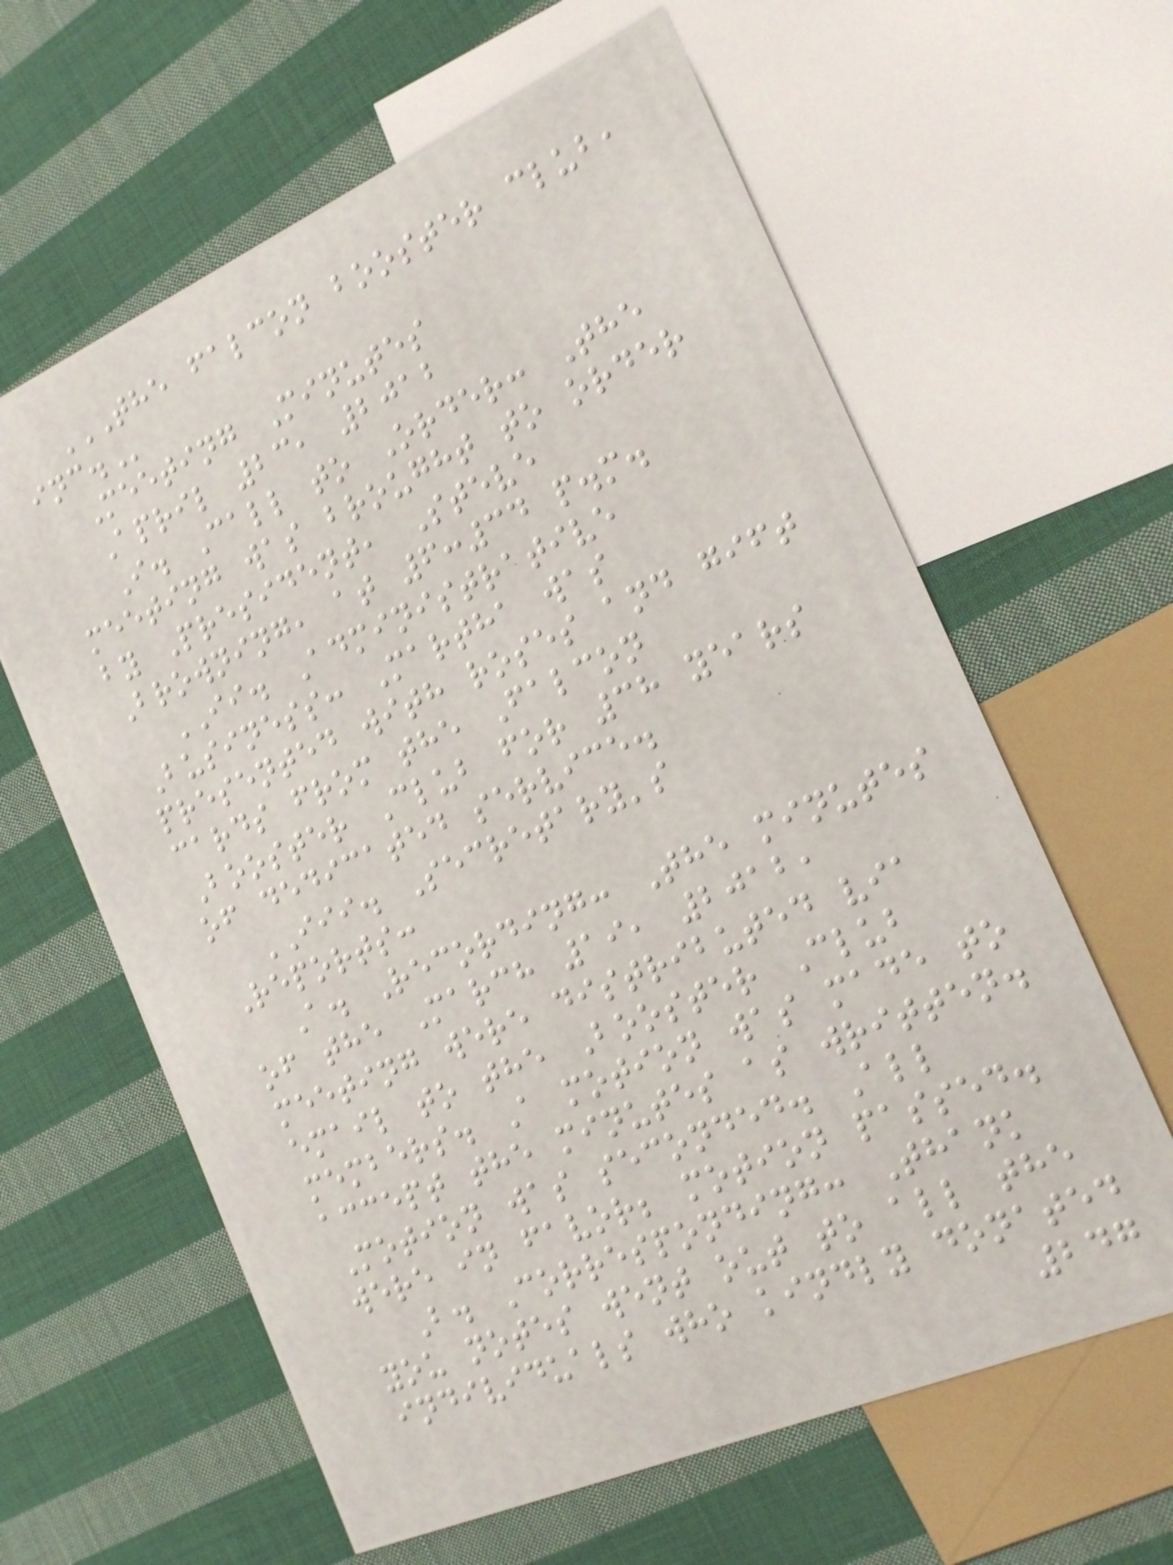THE FALCON BOOSTER CLUB,
INC.
Meeting Minutes
April 23, 2012
I. Call to Order: The
meeting was brought to order
by President, Steve
Browning, at 6:34 p.m.
II. Administrative
Business: Martha was
presented with roses and gift
cards from the Falcon
Booster Club for 38 years
of dedicated service.
III. Secretary's
Reports:
A. Recording: The minutes
of the March 19, 2012,
meeting were distributed via
email to the Booster Club
members. A motion was made to
accept the minutes as written.
Motion was seconded. All
were in favor; motion passed.
B. Corresponding: Thank
you notes went out to all the
individuals who kindly donated
247
